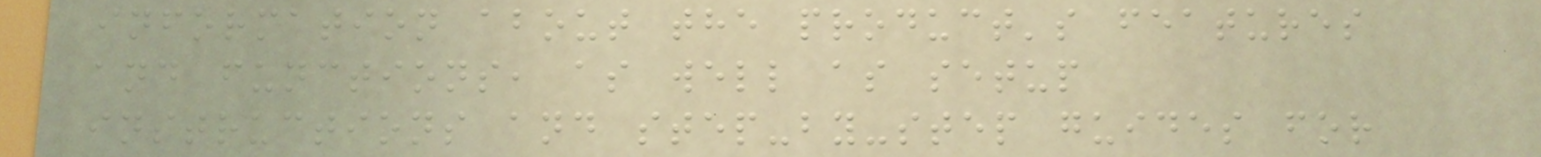information about the product's features
and functions, as well as setup
instructions and step-by-step guides for
